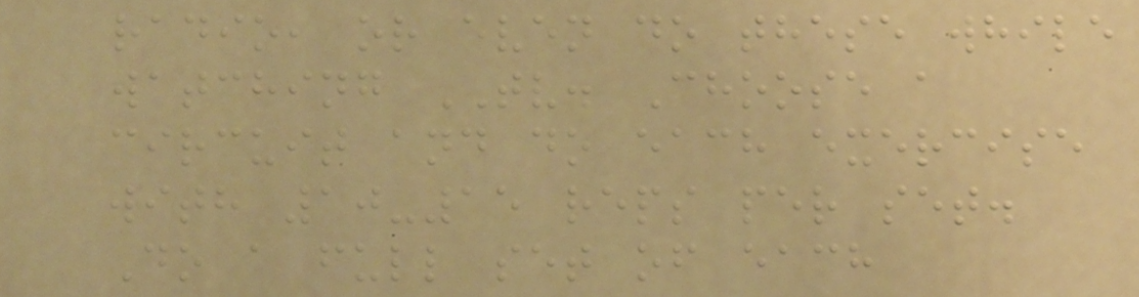radio, or even do these while
watching TV. Choose a
circuit and do each exercise
with 10-15 reps per set.
Do a full set of each
